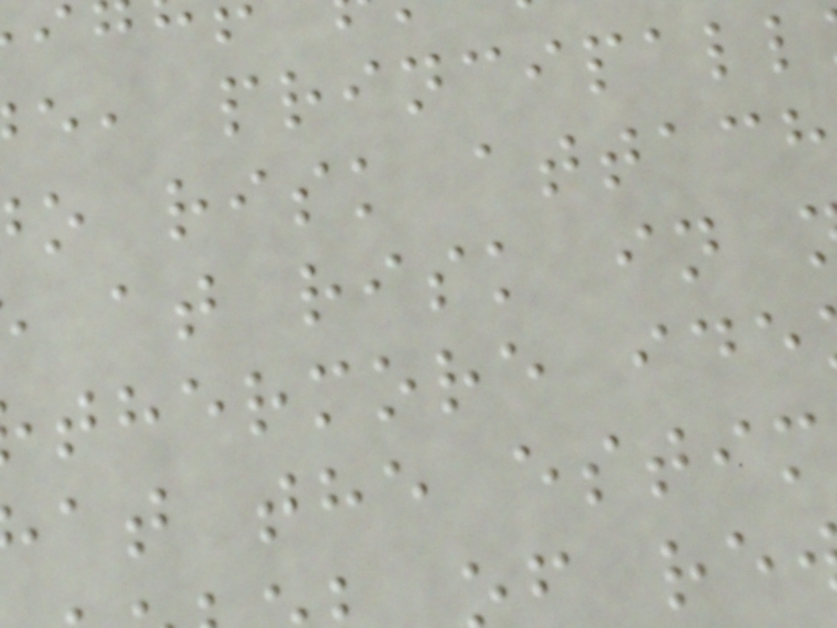e, principall
o risk attach
at risk in
thermore ide
at the estim
